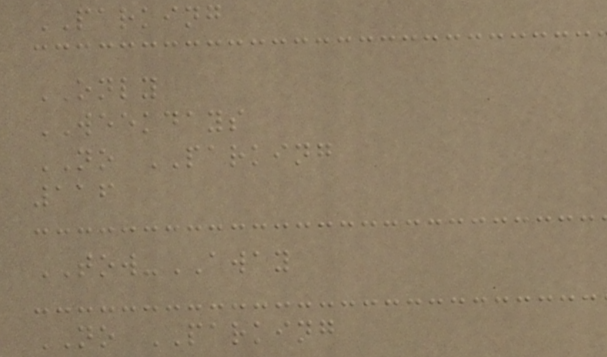PARKING
ONLY
WEEKDAYS
NO PARKING
116
TOW-AWAY
NO PARKING
